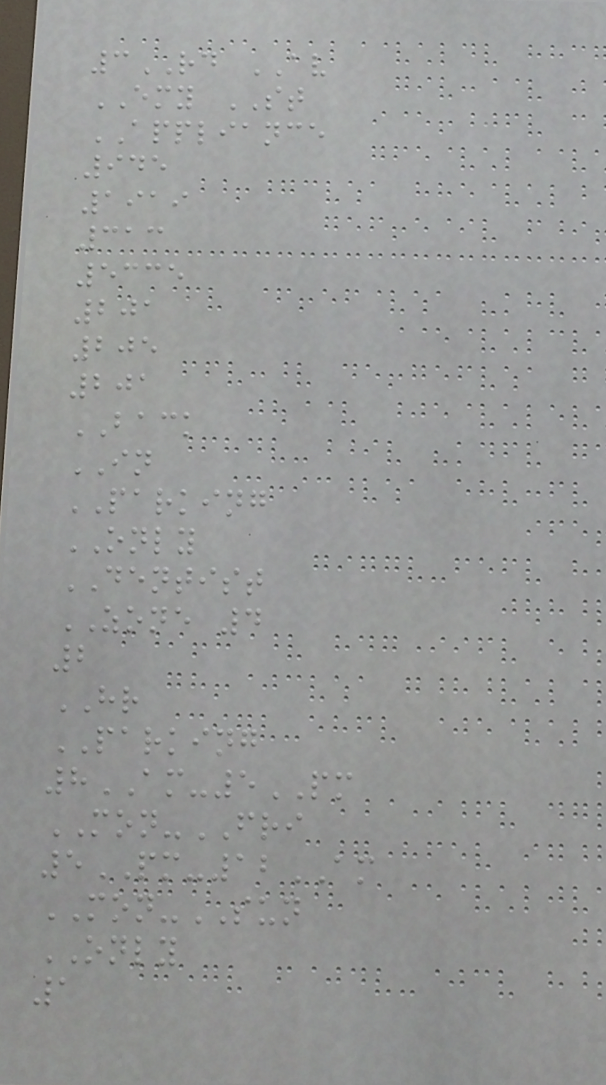3RD AV
EMY ST
APPLIANCE
945
1919
313
5335
201
205
201
BACK
IN
PARKING
ONLY
DENTIST
ZONE 4
2
HR
PARKING
8AM-5PM
MON-FRI
5PM-12AM
MON-SUN
ONLY
1
